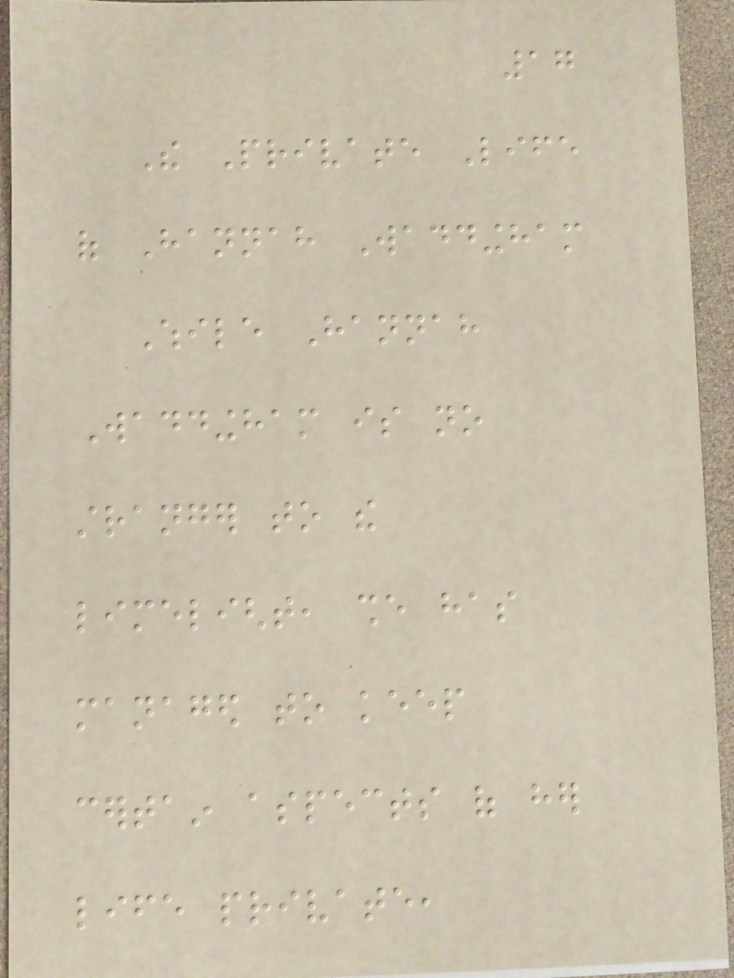17
The Private Life
of Hannah Waddingham
While Hannah
Waddingham is no
stranger to the
limelight, she has
managed to keep
certain aspects of her
life private,
